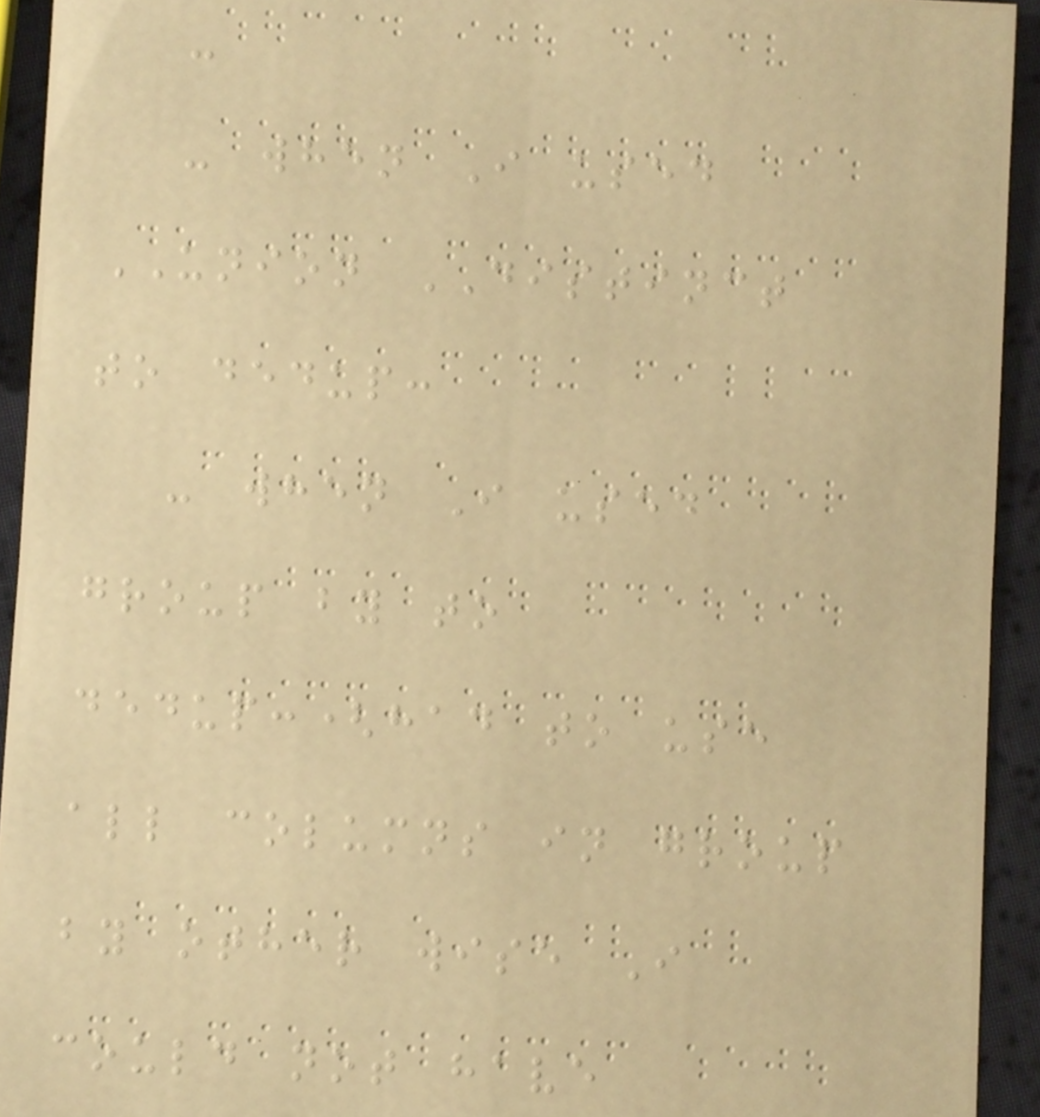-
- when I used
UNION DISTINCT
to dedup:
- when I used
group by to
dedup:(had to use
all columns in group
by other wise I
could not have
